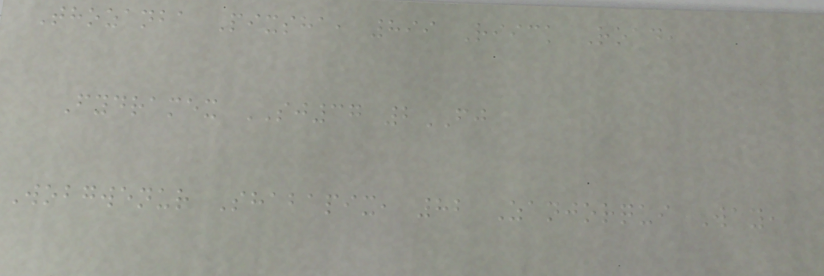Thozanba Pixsha, 899 Riick Road,
Fydramex SJ37 2FJ
Wobgwenur Shabapix, 82 Zanjorqui Way,
